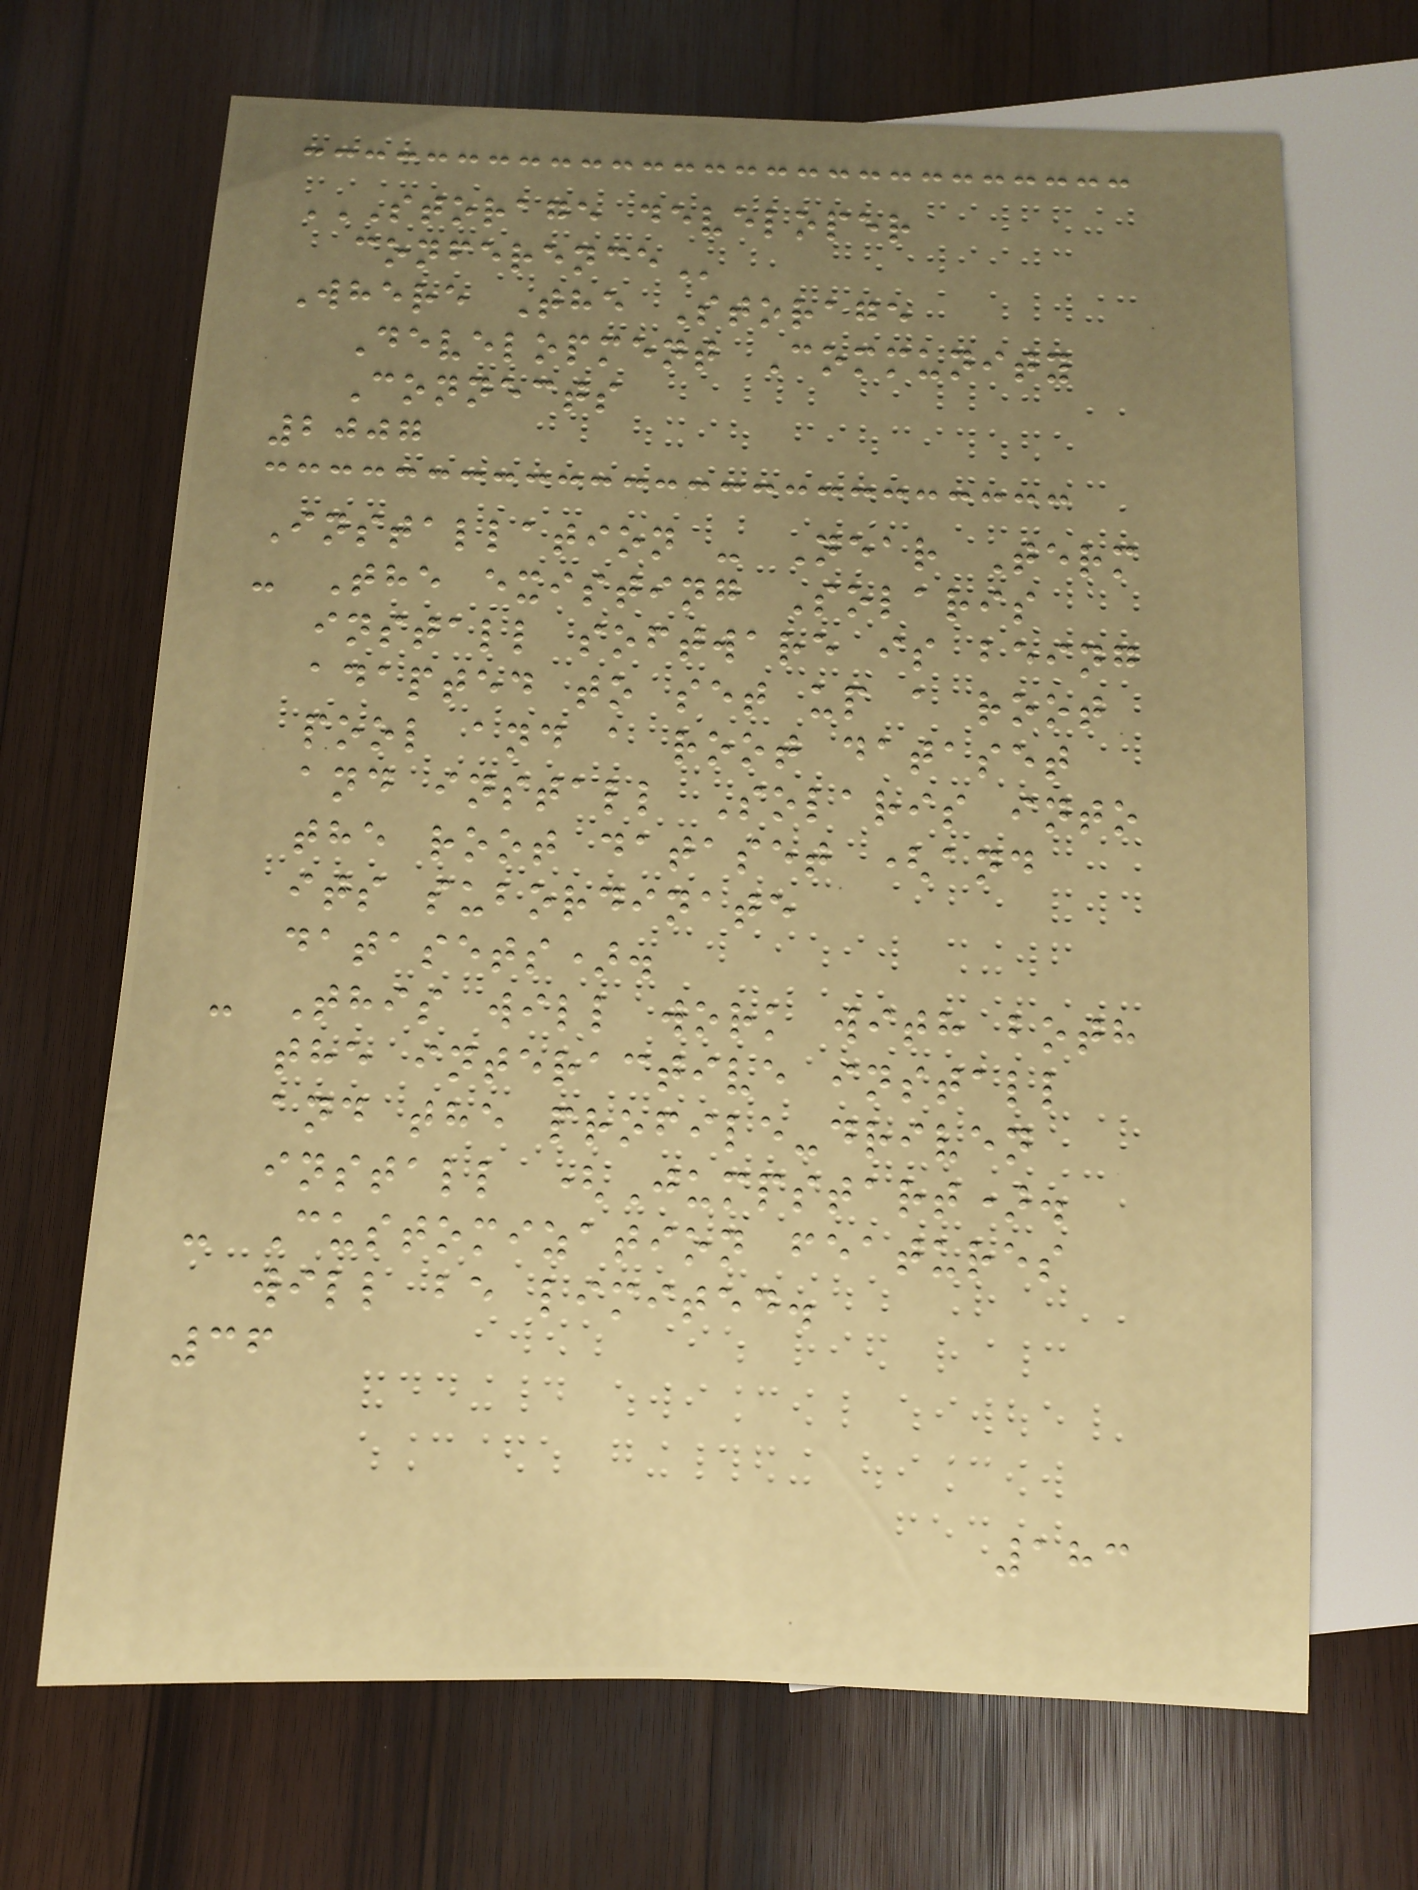STORAGE DEVELOPER
CONFERENCE
Where The Storage
Development Community
Connects
2007
Installation - Near Term
- The existing Solaris
install software is being
adapted to set up a root
pool and a root dataset
and install Solaris into
the root dataset (and
its subordinate
datasets).
- This will work with both
the interactive install
and the profile-driven
install (Jumpstart).
- Customization features
will be limited.
36
183
